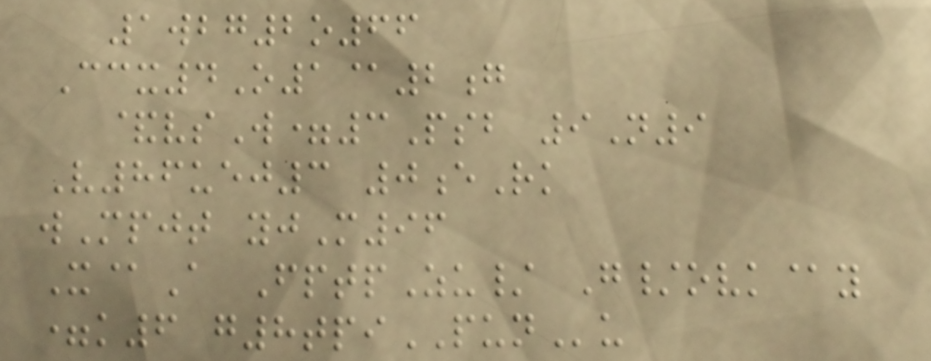1wbg2o66
Ccx4O1@2g
&vsW=3Psb 9N9
V86uej3 0eRk
wMpjt yjM96
X@A FptpZu/ G/ovk@y
=k6 g8tpiPUNu
